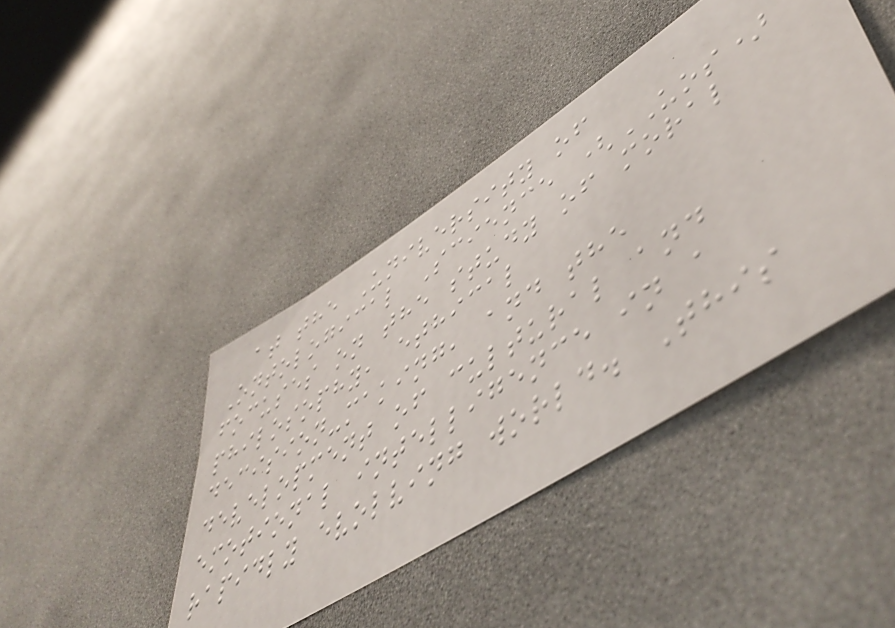at the University of
Ontological Science (UOS)
focuses on the study of moral
philosophy, ethical
decision-making, and the
development of cultural and
emotional intelligence in a
rapidly evolving world. This
